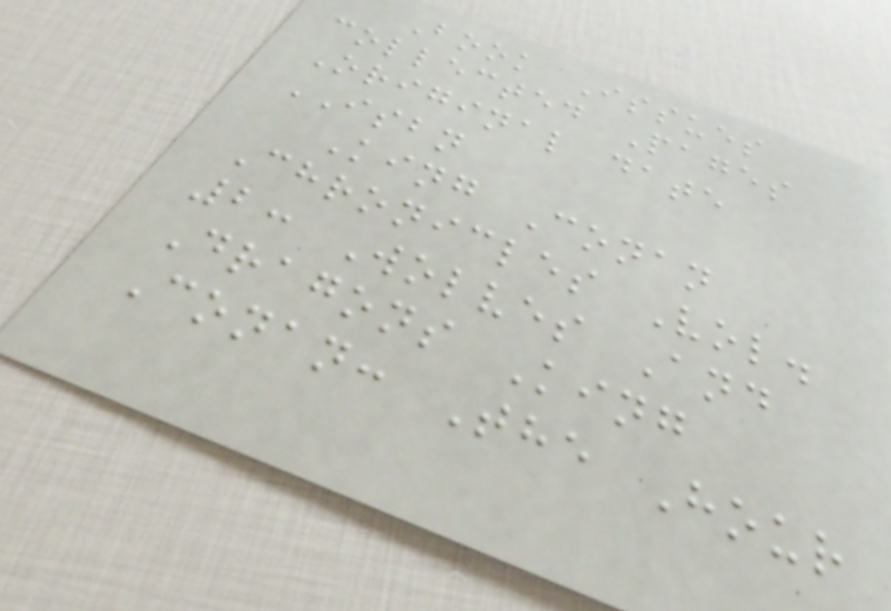Book Issues
collected Pages
Original date
ISBN
King Conan
Chronicles Vol.
2: Wolves And
Dragons King
Conan: The Hour
